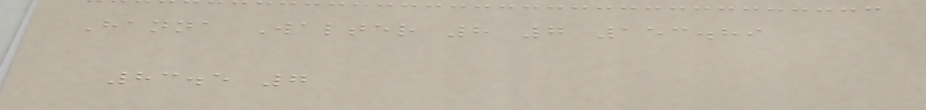Hanna Walter 8 7 153.89
83.5 7
